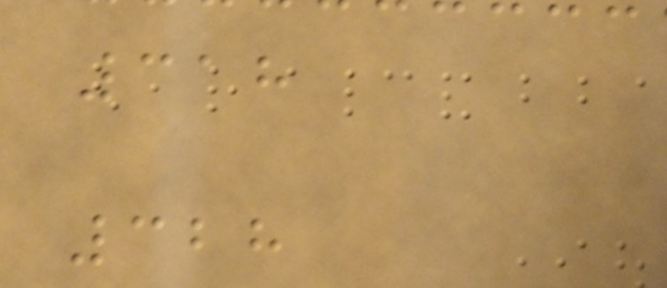318
328
